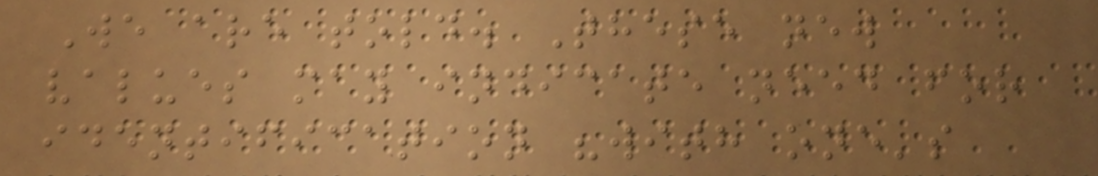We are told. These new
values may indicate need for
identification "with one's
